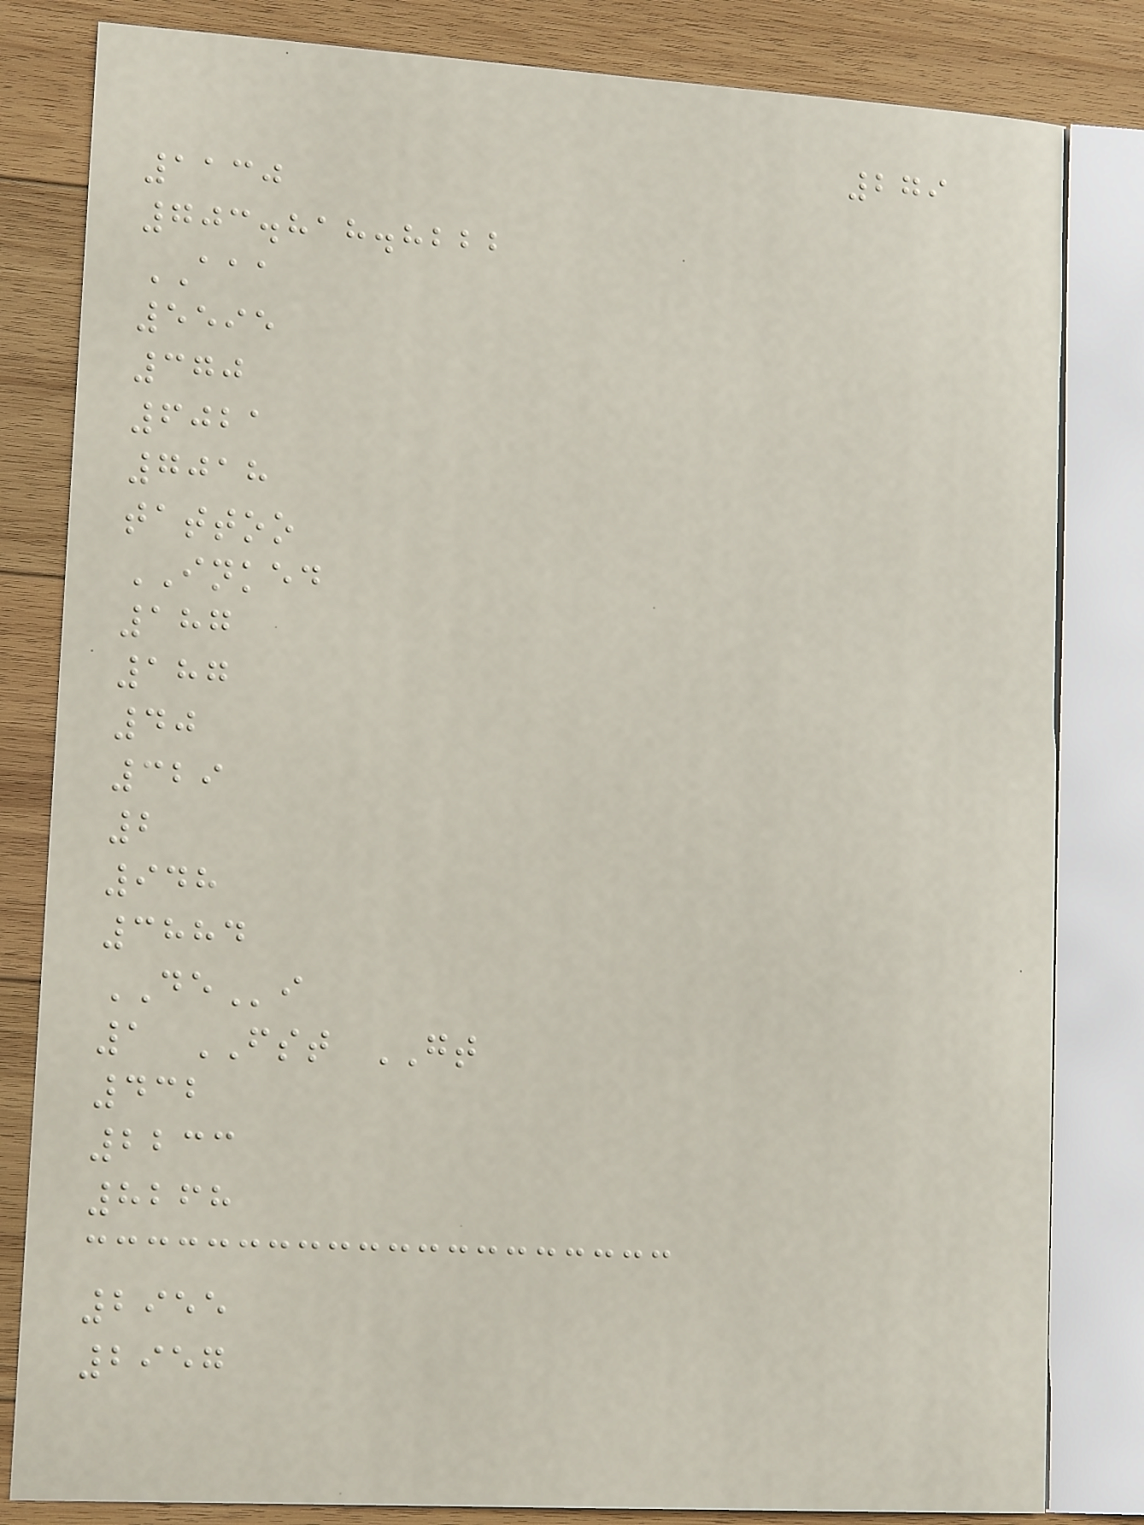279
1130
703.818.8222
AAA
5595
370
6021
7018
tattoo
INKED
187
187
40
329
2
948
3884
DEi
1 FST GT
432
2233
8268
2955
2957
